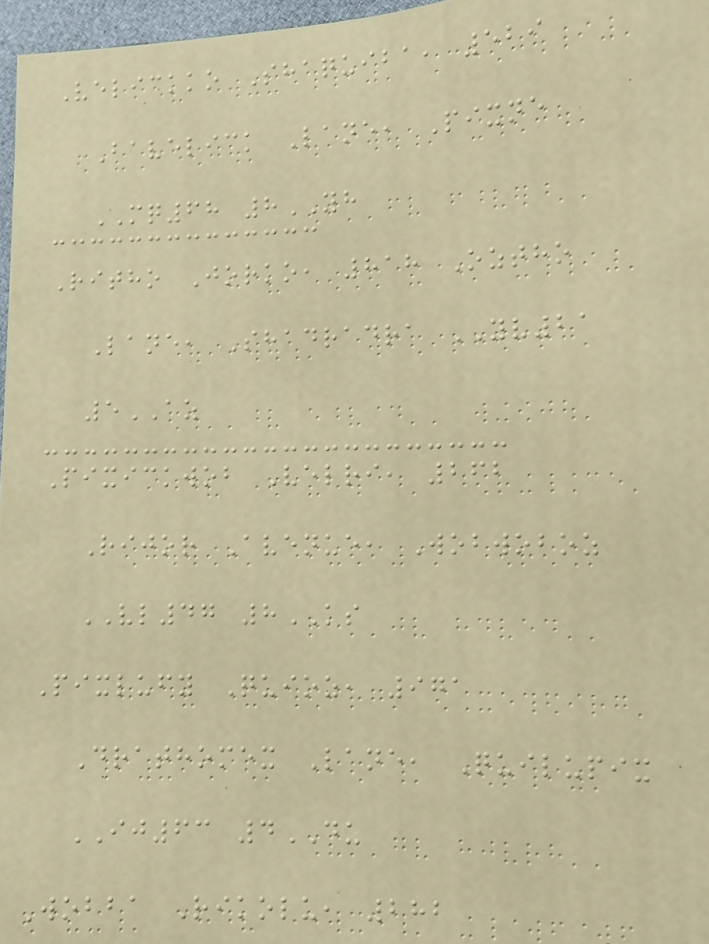Velickko Shaquiba, 529
Bavelick Lane, Pixne
MQ68 8YH
Ritho Jorko, 818 Oztho
Lane, Shadradra YV21
5AZ
Pixickwob Velri, 262
Rijor Avenue, Wobwoboz
VL47 8KS
Pixlufy Quioz, 971
Drathomex Lane, Quilupix
IJ63 4DU
Wobba Rikolu, 282
